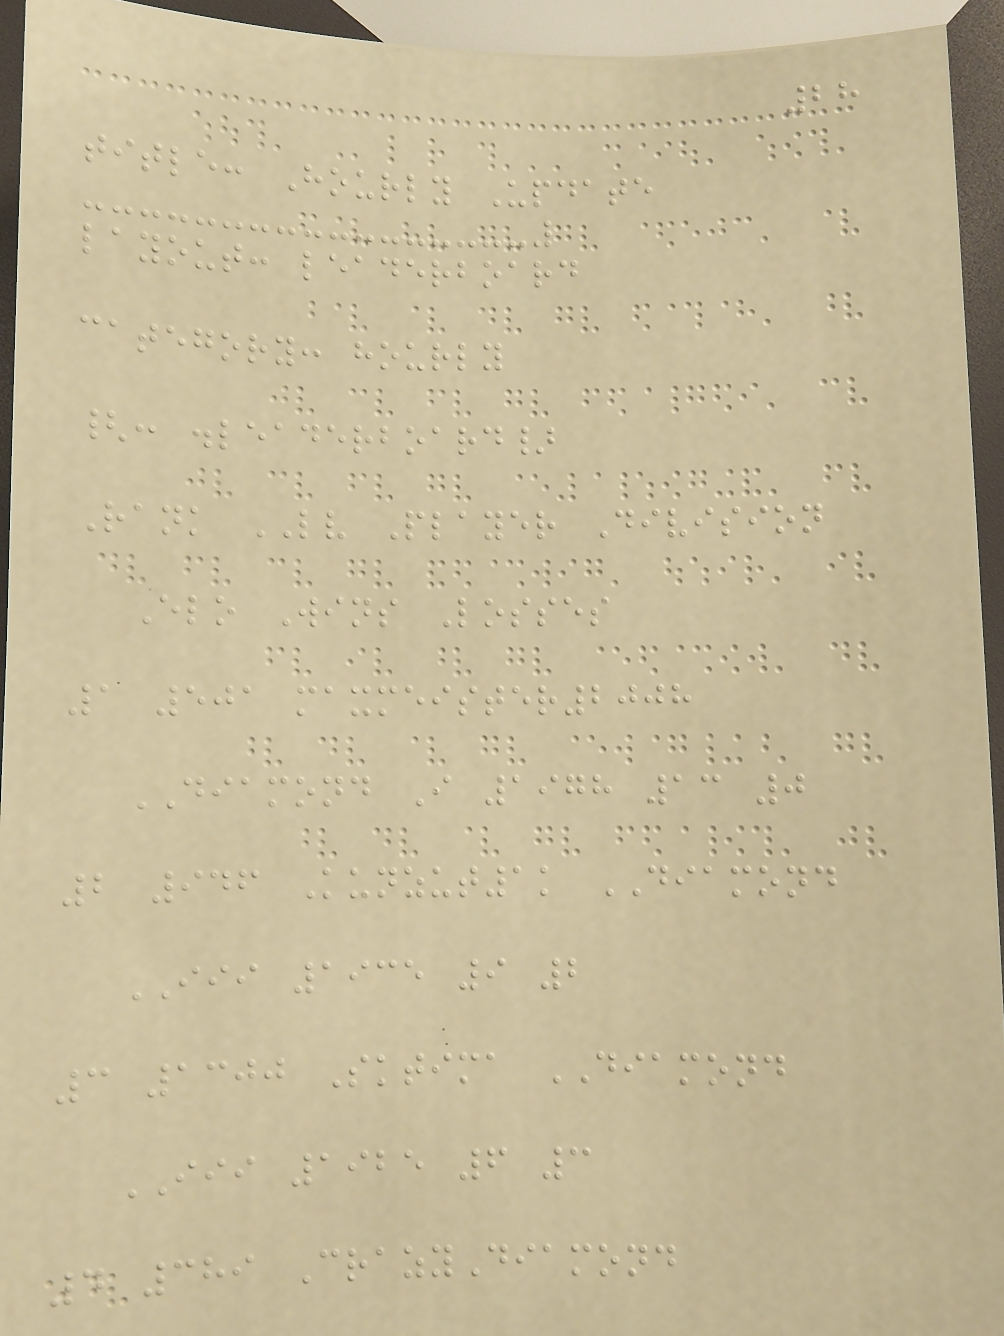28
title: Hourly Update
layout: leaderboard
category: hourly
{: .leaderboard}
Rank LV Player Division
Elo Wins Losses
1 501 maxmeister2008
DIAMOND I 1978 13 0
2 946 Kunzut1k DIAMOND
III 1935 9 2
3 1300 Sktima DIAMOND
III 1925 6 3
4 389 CrazyDiamond
